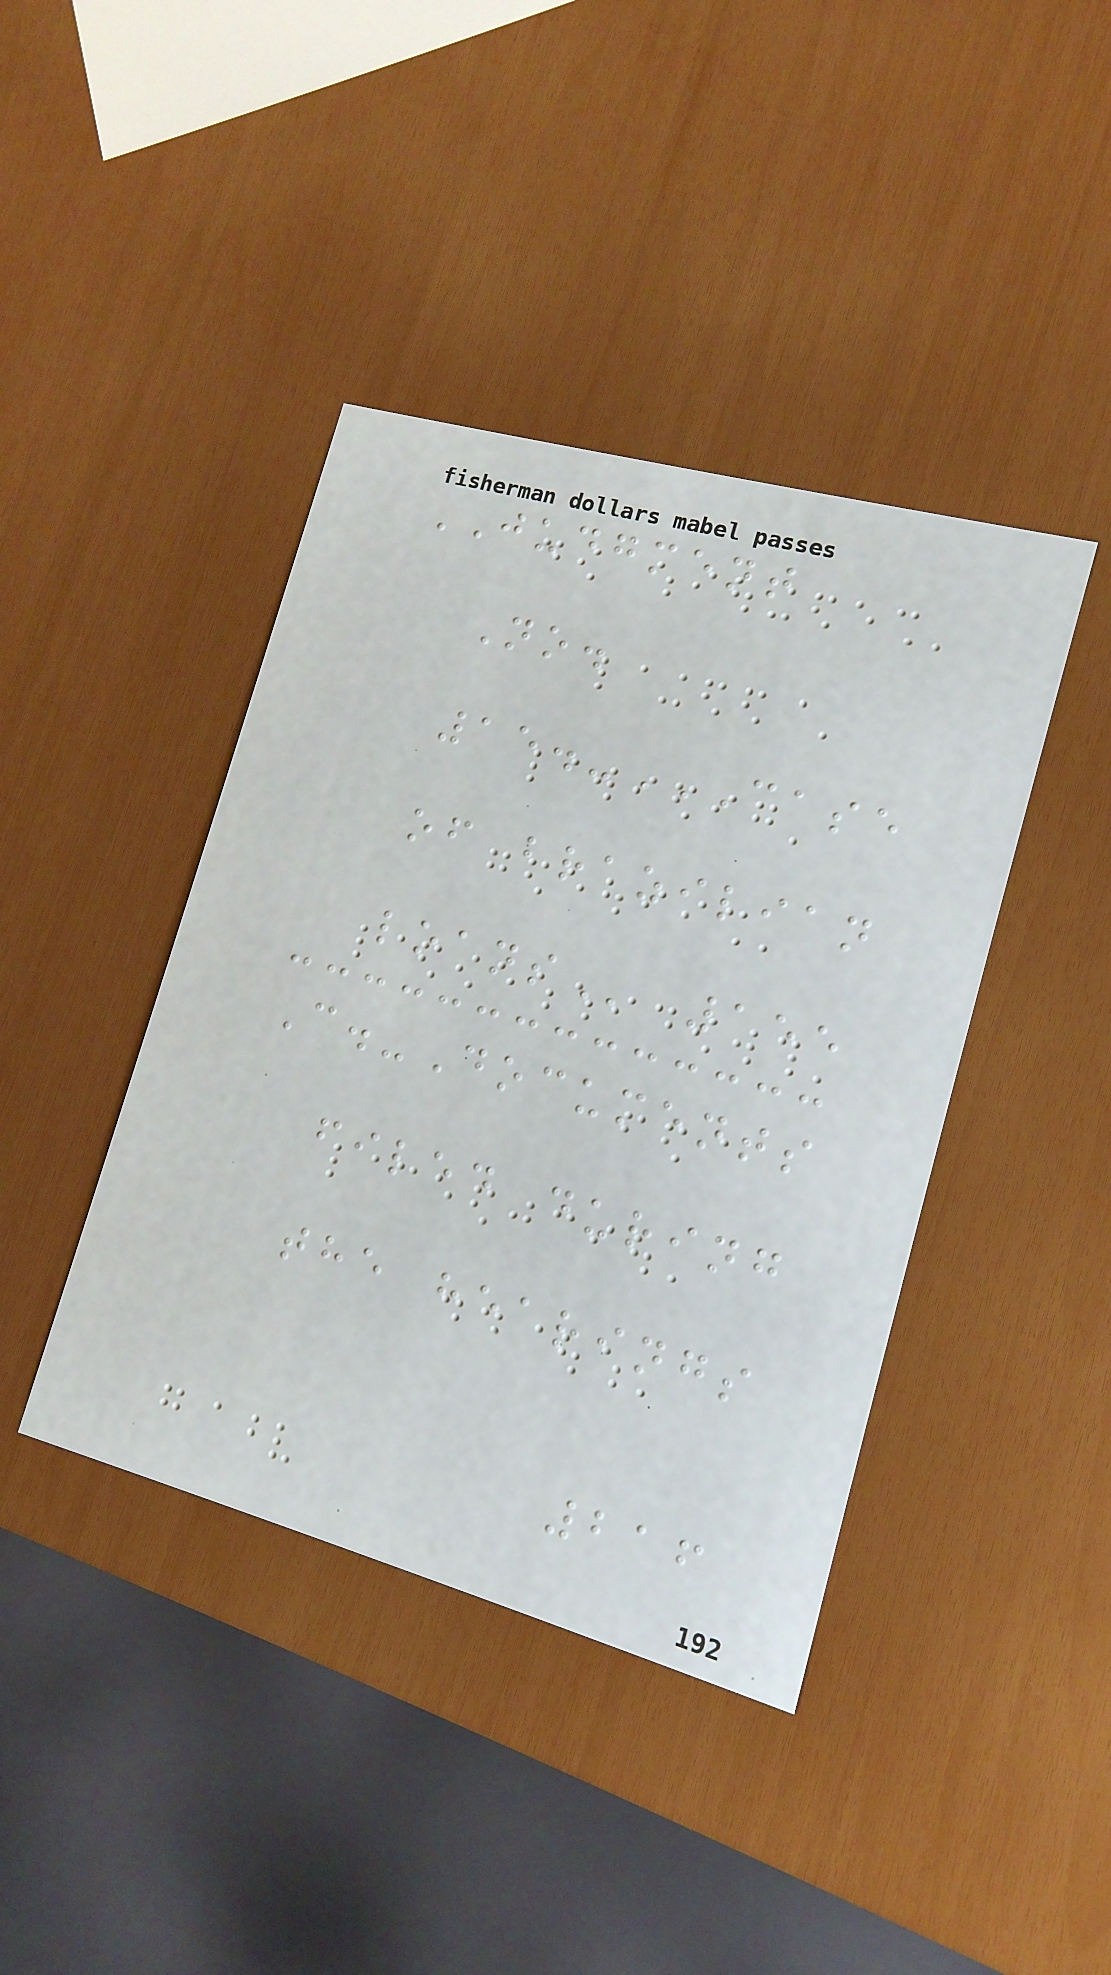JUDGMENT
No.
15.-CASE
OF BRAZILIAN
LOANS 155
C.-Documents
filed during
the hearings
216
